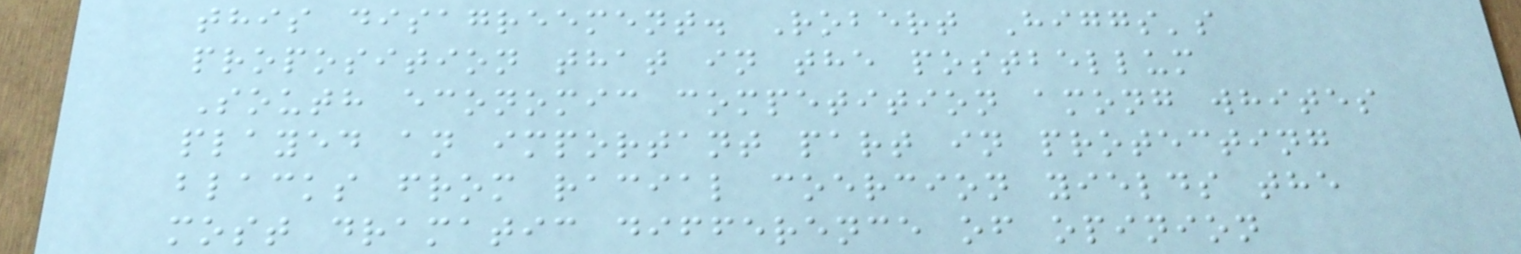this disagreement. Robert Higgs's
proposition that in the postbellum
South economic competition among whites
played an important part in protecting
blacks from racial coercion yields the
most dramatic difference of opinion
